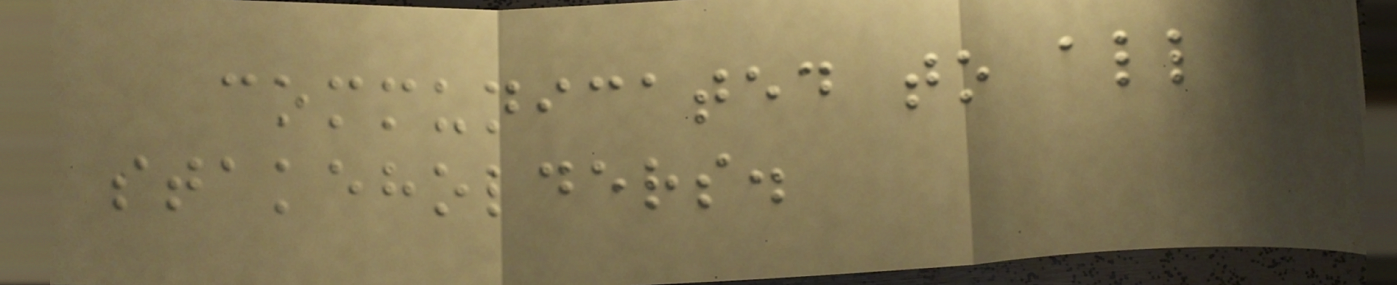communicated to all
stakeholders.
